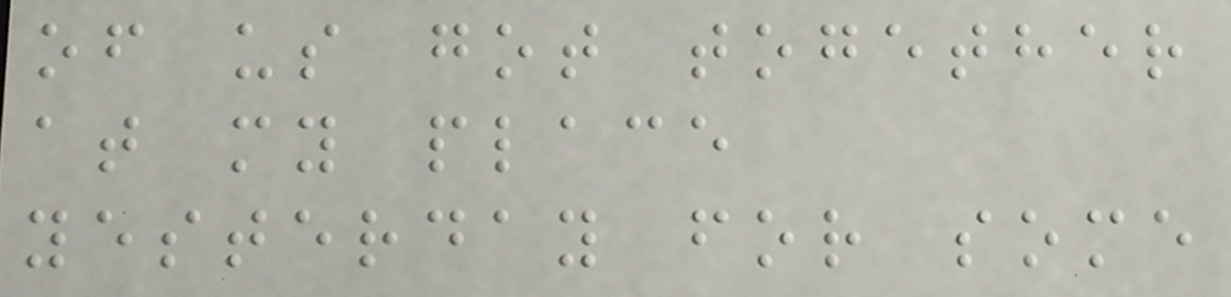of us got together
at my place
yesterday for some
